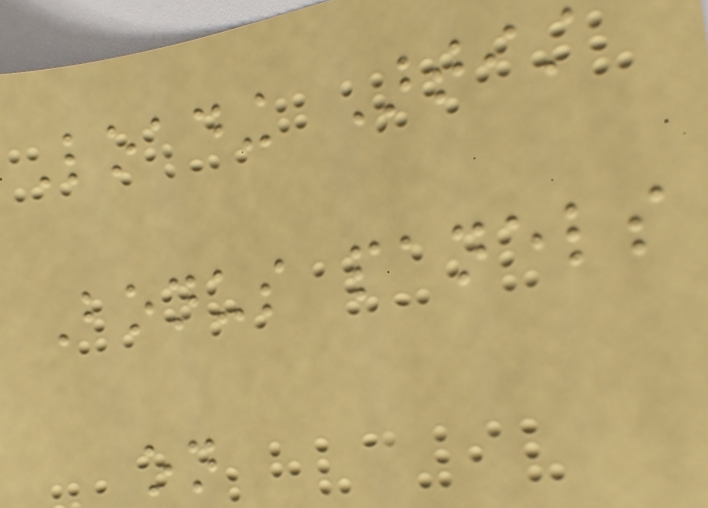Loading Artist
Bonus panels
on
